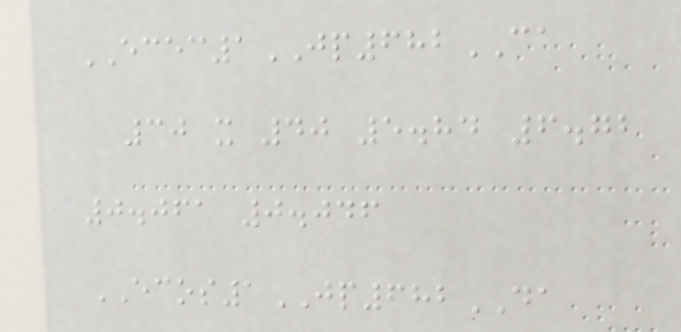ECEC1JP682CA
30 x 40 5.84 6.72
0.061 0.046
ECOS1JP682DA
